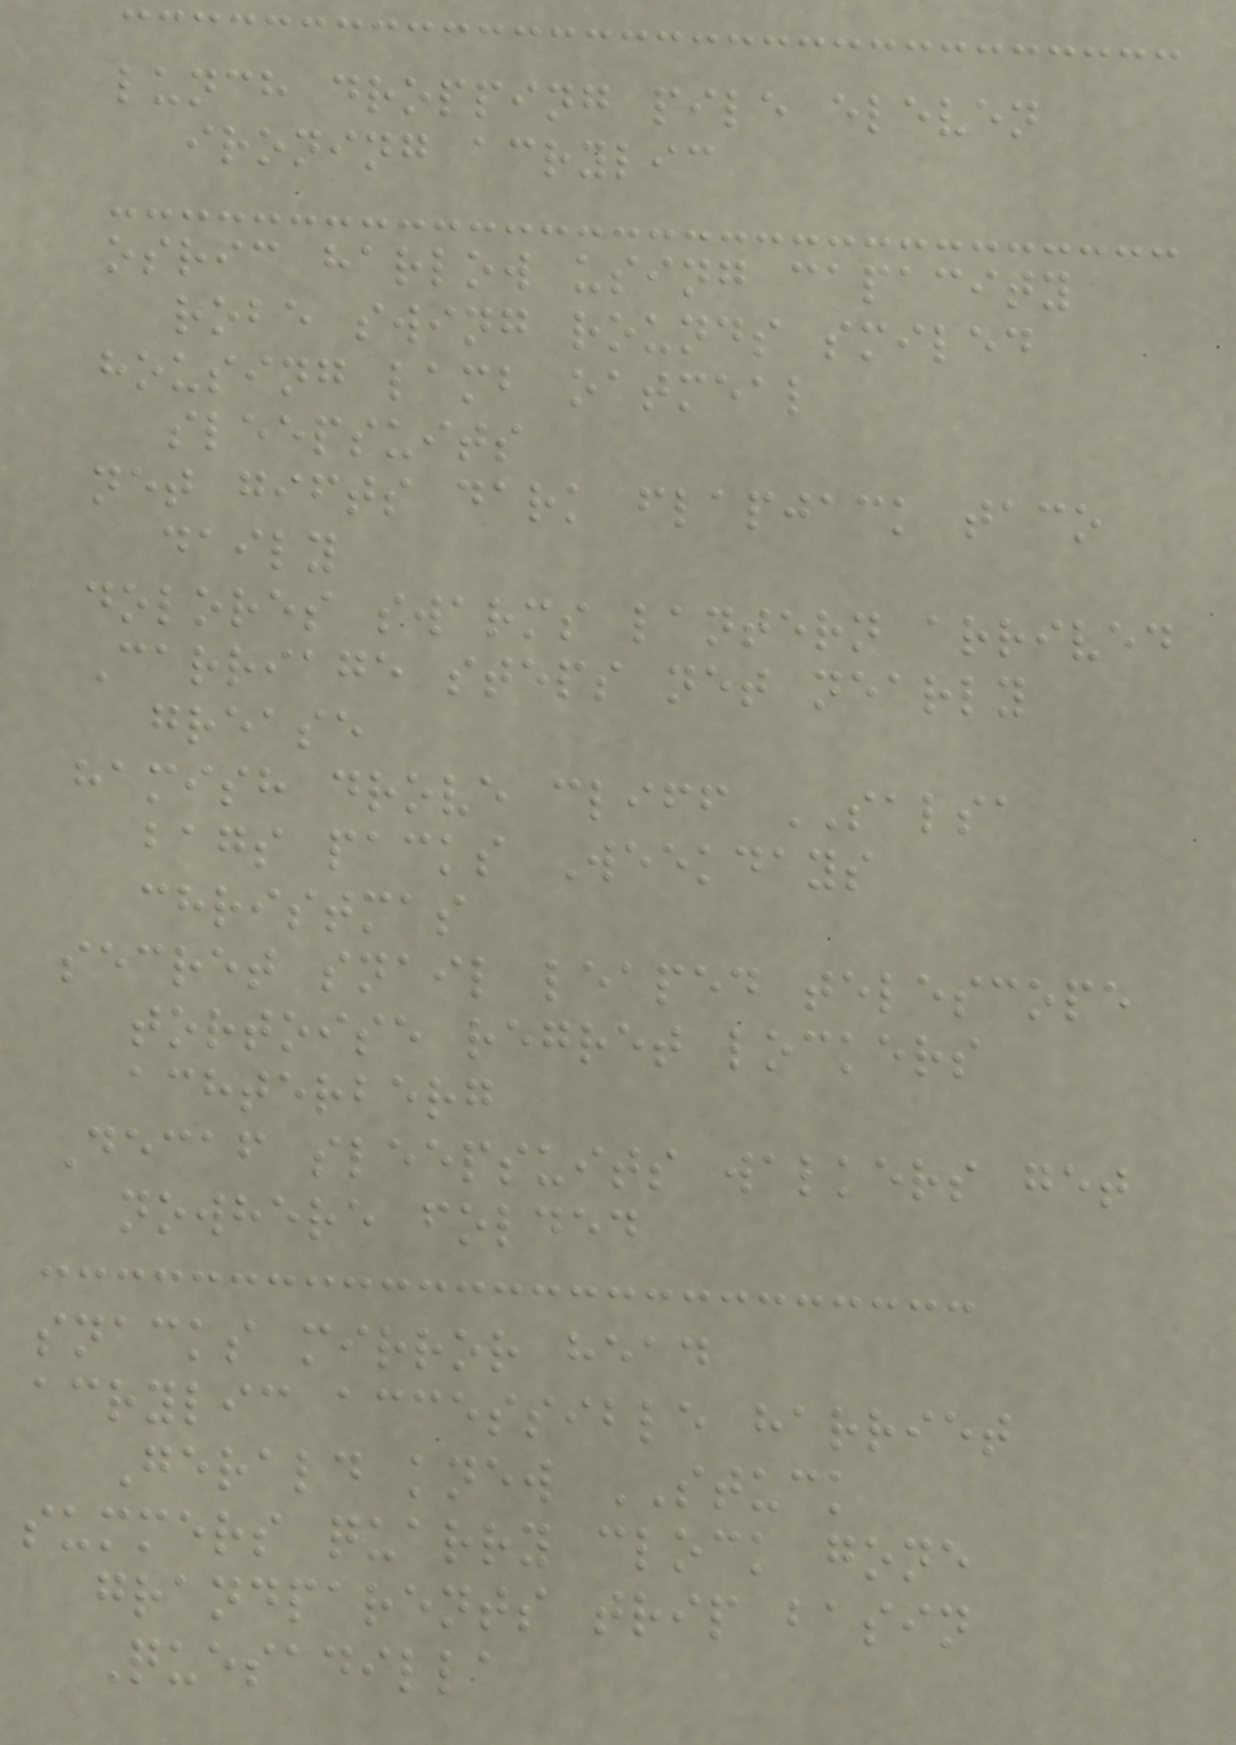lunch dropping pile eleven
ironing acrylic
osric harlow using capacity
robe swing rounds smiled
housing lamb oatmeal
sleepsuits
net gifts dark flapjack taco
daily
dolores swarms lantern arrived
Carriage steps net nearly
grease
hamish drove cliff SALSA
bags packs Weekdays
christmas
secret snail leaped telescope
tortoise regret lockers
achterberg
Decaf sleepsuits walkers get
nowhere folded
snacks mirror head
acrylic accessible harriet
Gerald knew STUCK
summers quarry clock gone
grandparents trip basin
Quesadilla
